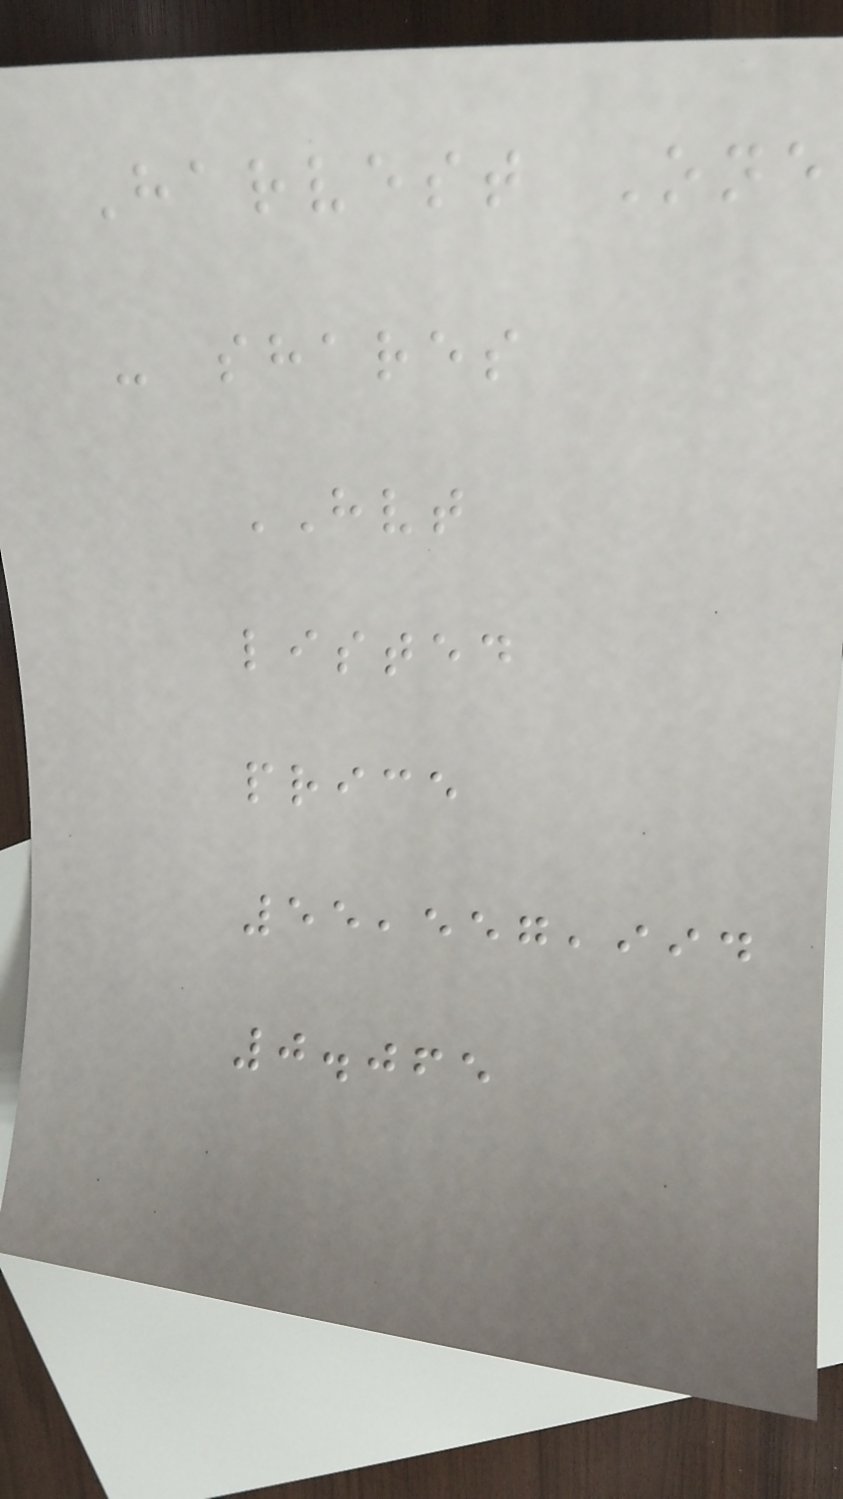Harvest One
- shares
HVT
listed
price
55,557,994
0.065
